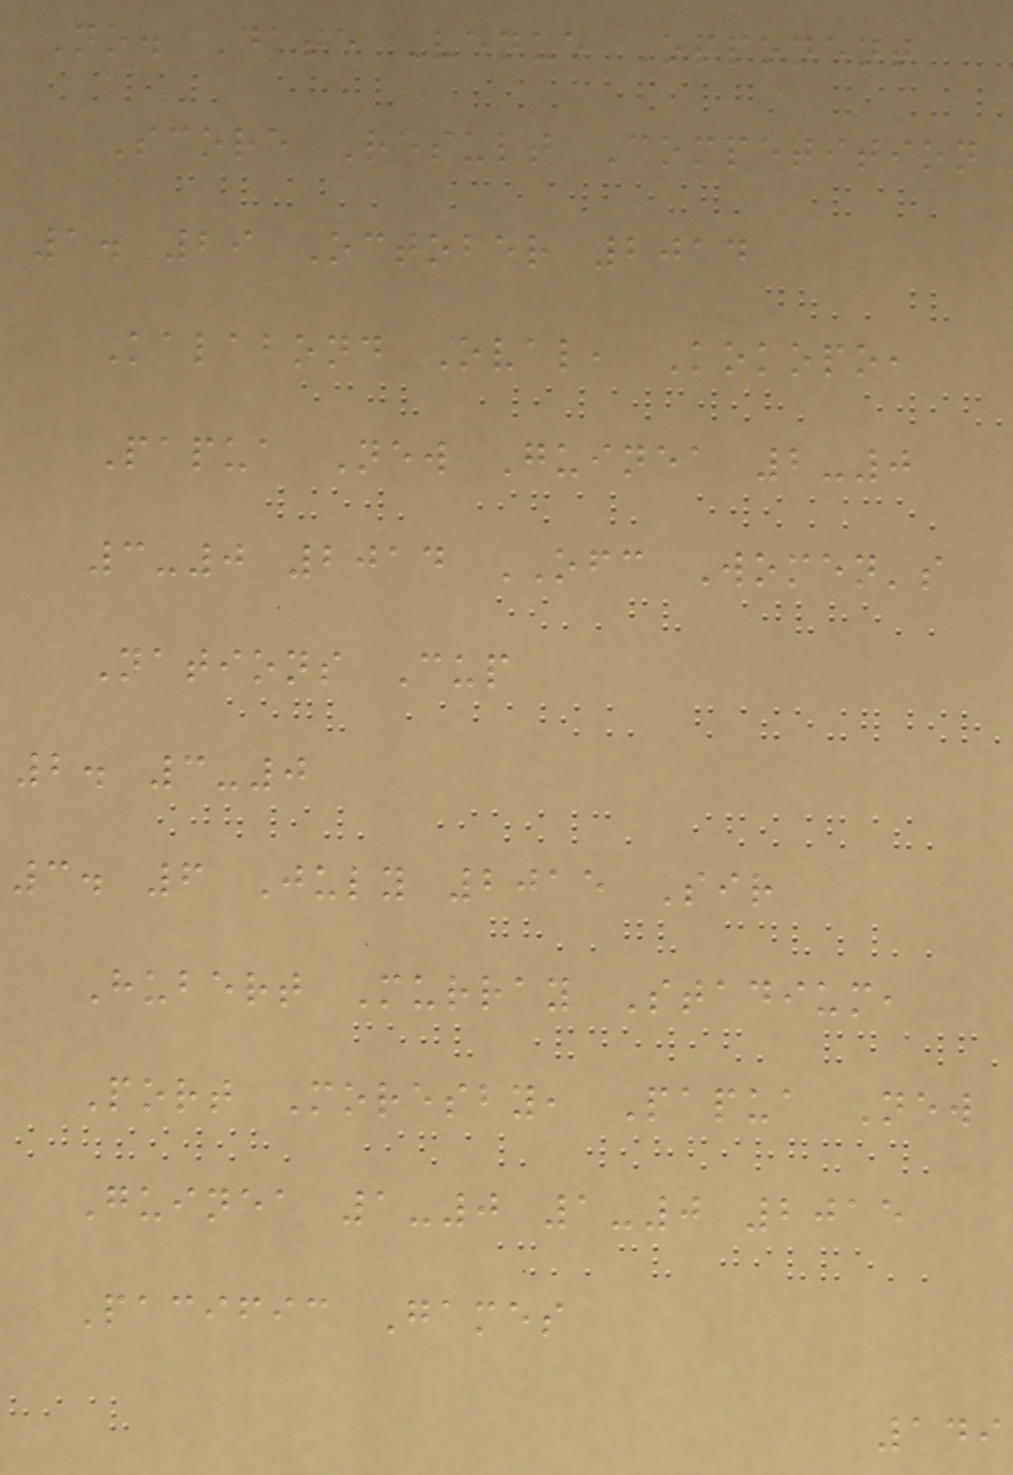No. Date Venue Opponent
Score Result Competition
1. 29 October 2014
Kalabond Oval, Kokopo,
Papua New Guinea 2-0
3-0 2014 OFC Women's
Nations Cup
2. 3-0
3. 6 July 2015 Sir
Hubert Murray Stadium,
Port Moresby, Papua New
Guinea 1-0 1-0 2015
Pacific Games
149
